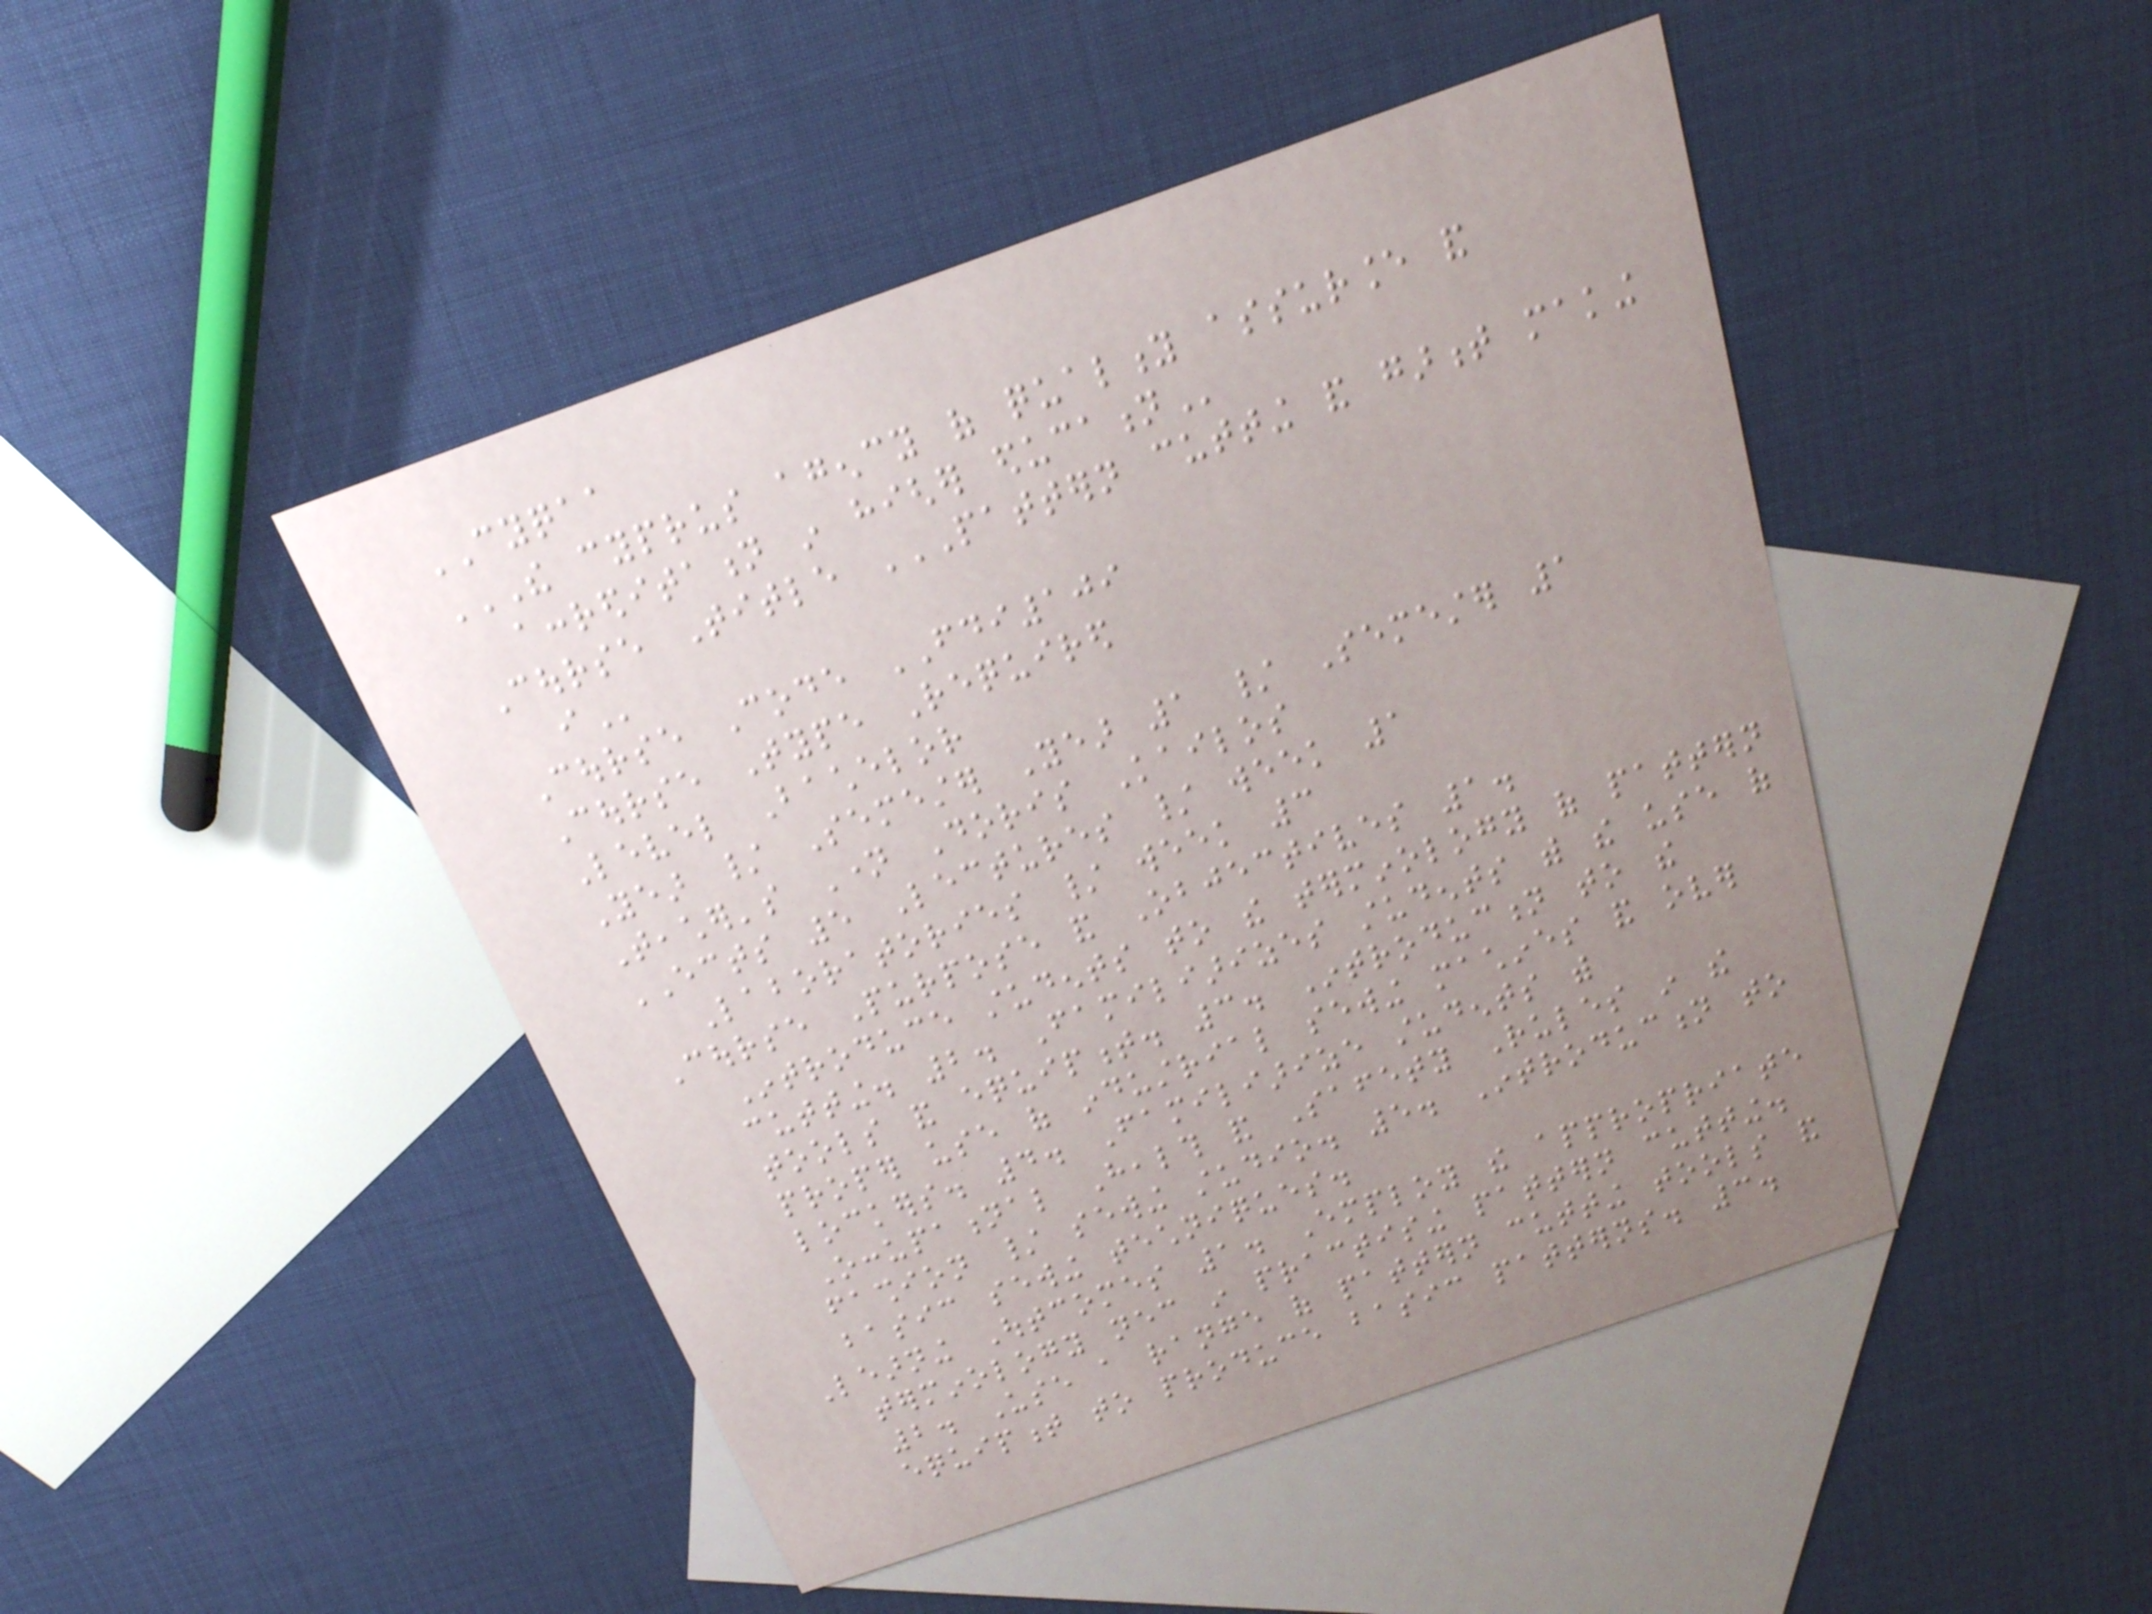CYQAA
THE CYPRUS AGENCY OF QUALITY ASSURANCE AND
ACCREDITATION IN HIGHER EDUCATION
Course Title PATTERN CUTTING AND GARMENT MAKING
I
Course Code FDI109
Course Type Required
Level Bachelor
Year / Semester Year 1 / Semester 1
Teacher's Name Doris Kailos
ECTS 5 Lectures / week 1
Laboratories / week 3
Course Purpose and Objectives 1.
Introduce students to the terminology of pattern
cutting. 2. Familiarizes students with the use of
tools and equipment. 3. Introduction to the
proper use of industrial sewing machines and over
lockers. 4. Familiarize students with
Occupational Health and Safety Rules in the
fashion / sewing studio. 5. Introduction to
basic sewing techniques.
Learning Outcomes 1. Employ the appropriate
terminology necessary in practising pattern cutting.
2. Use a range of pattern cutting tools and
equipment to produce basic patterns. 3.
